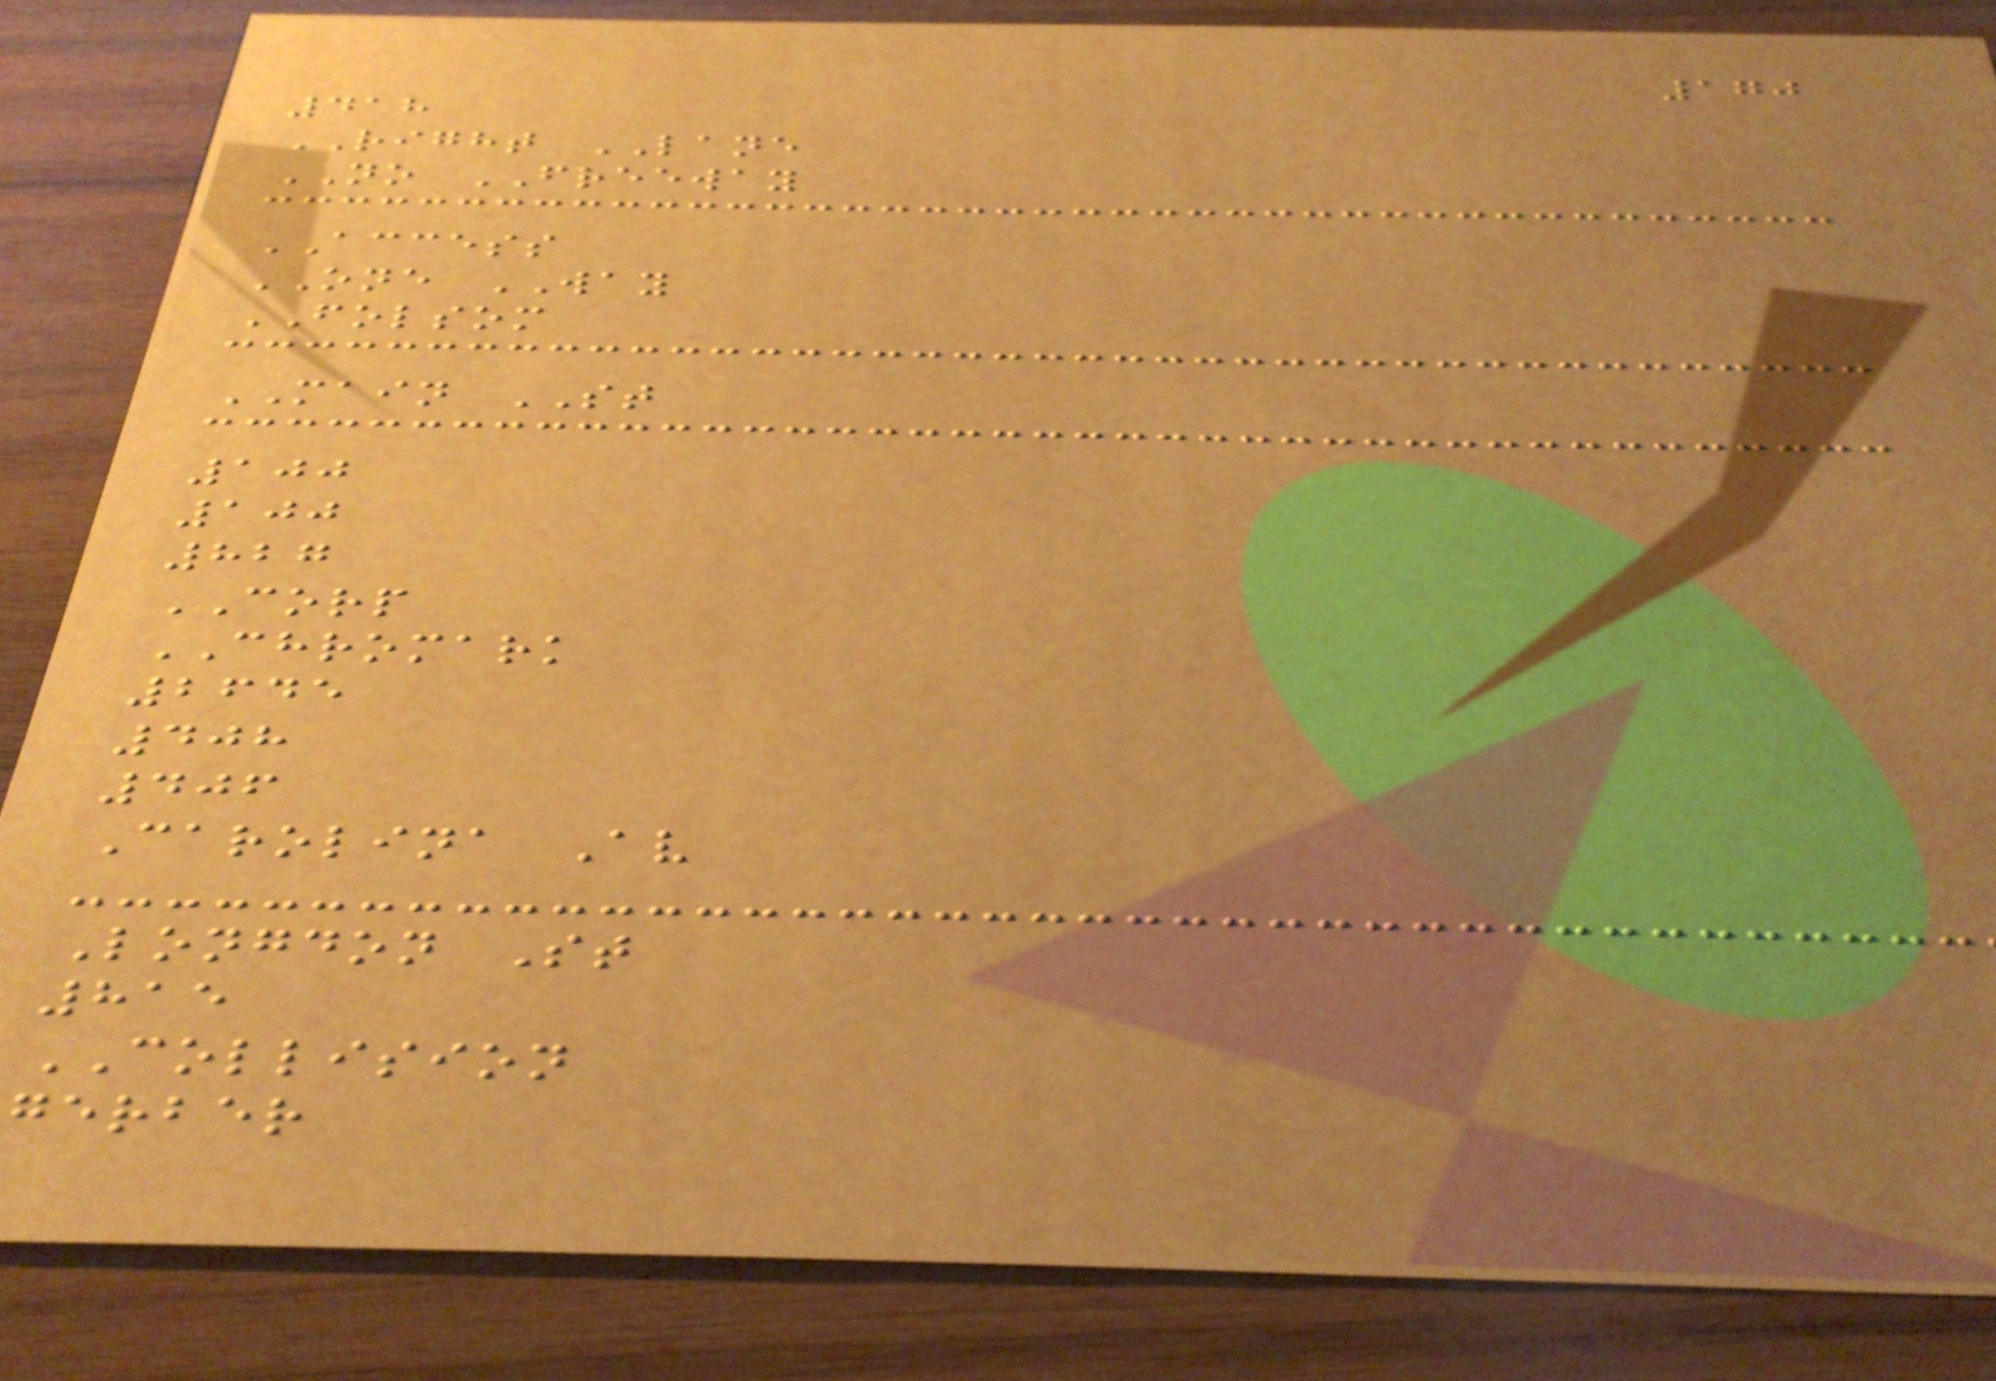170
418
RIGHT LANE
NO FREEWAY
ACCESS
ONE WAY
FOLSOM
MAIN ST
100
100
827
CORP
CHROMARK
2645
408
406
Carolina Av
Longdon St
815
COLLISION
gerber
